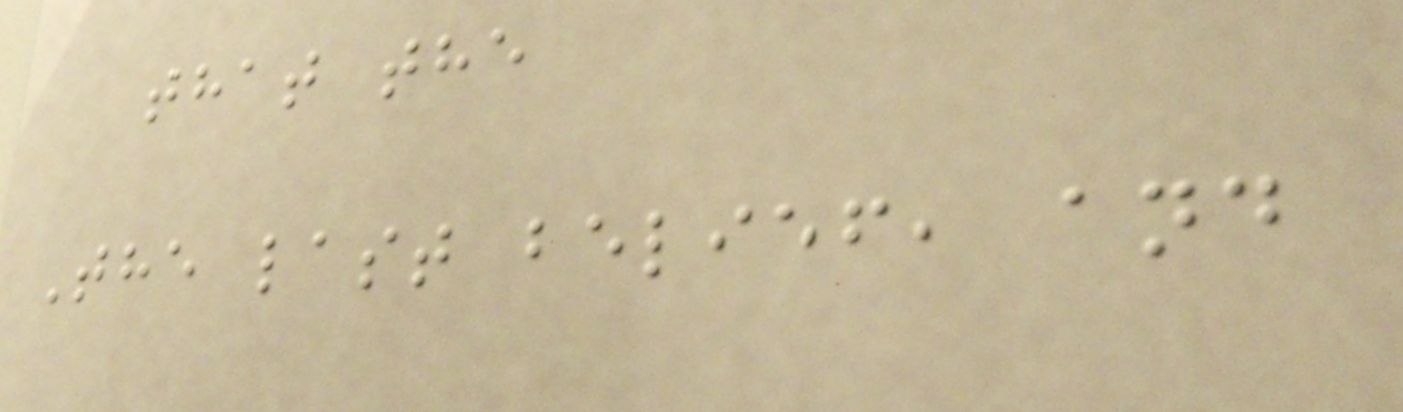that the
The last belief, and
